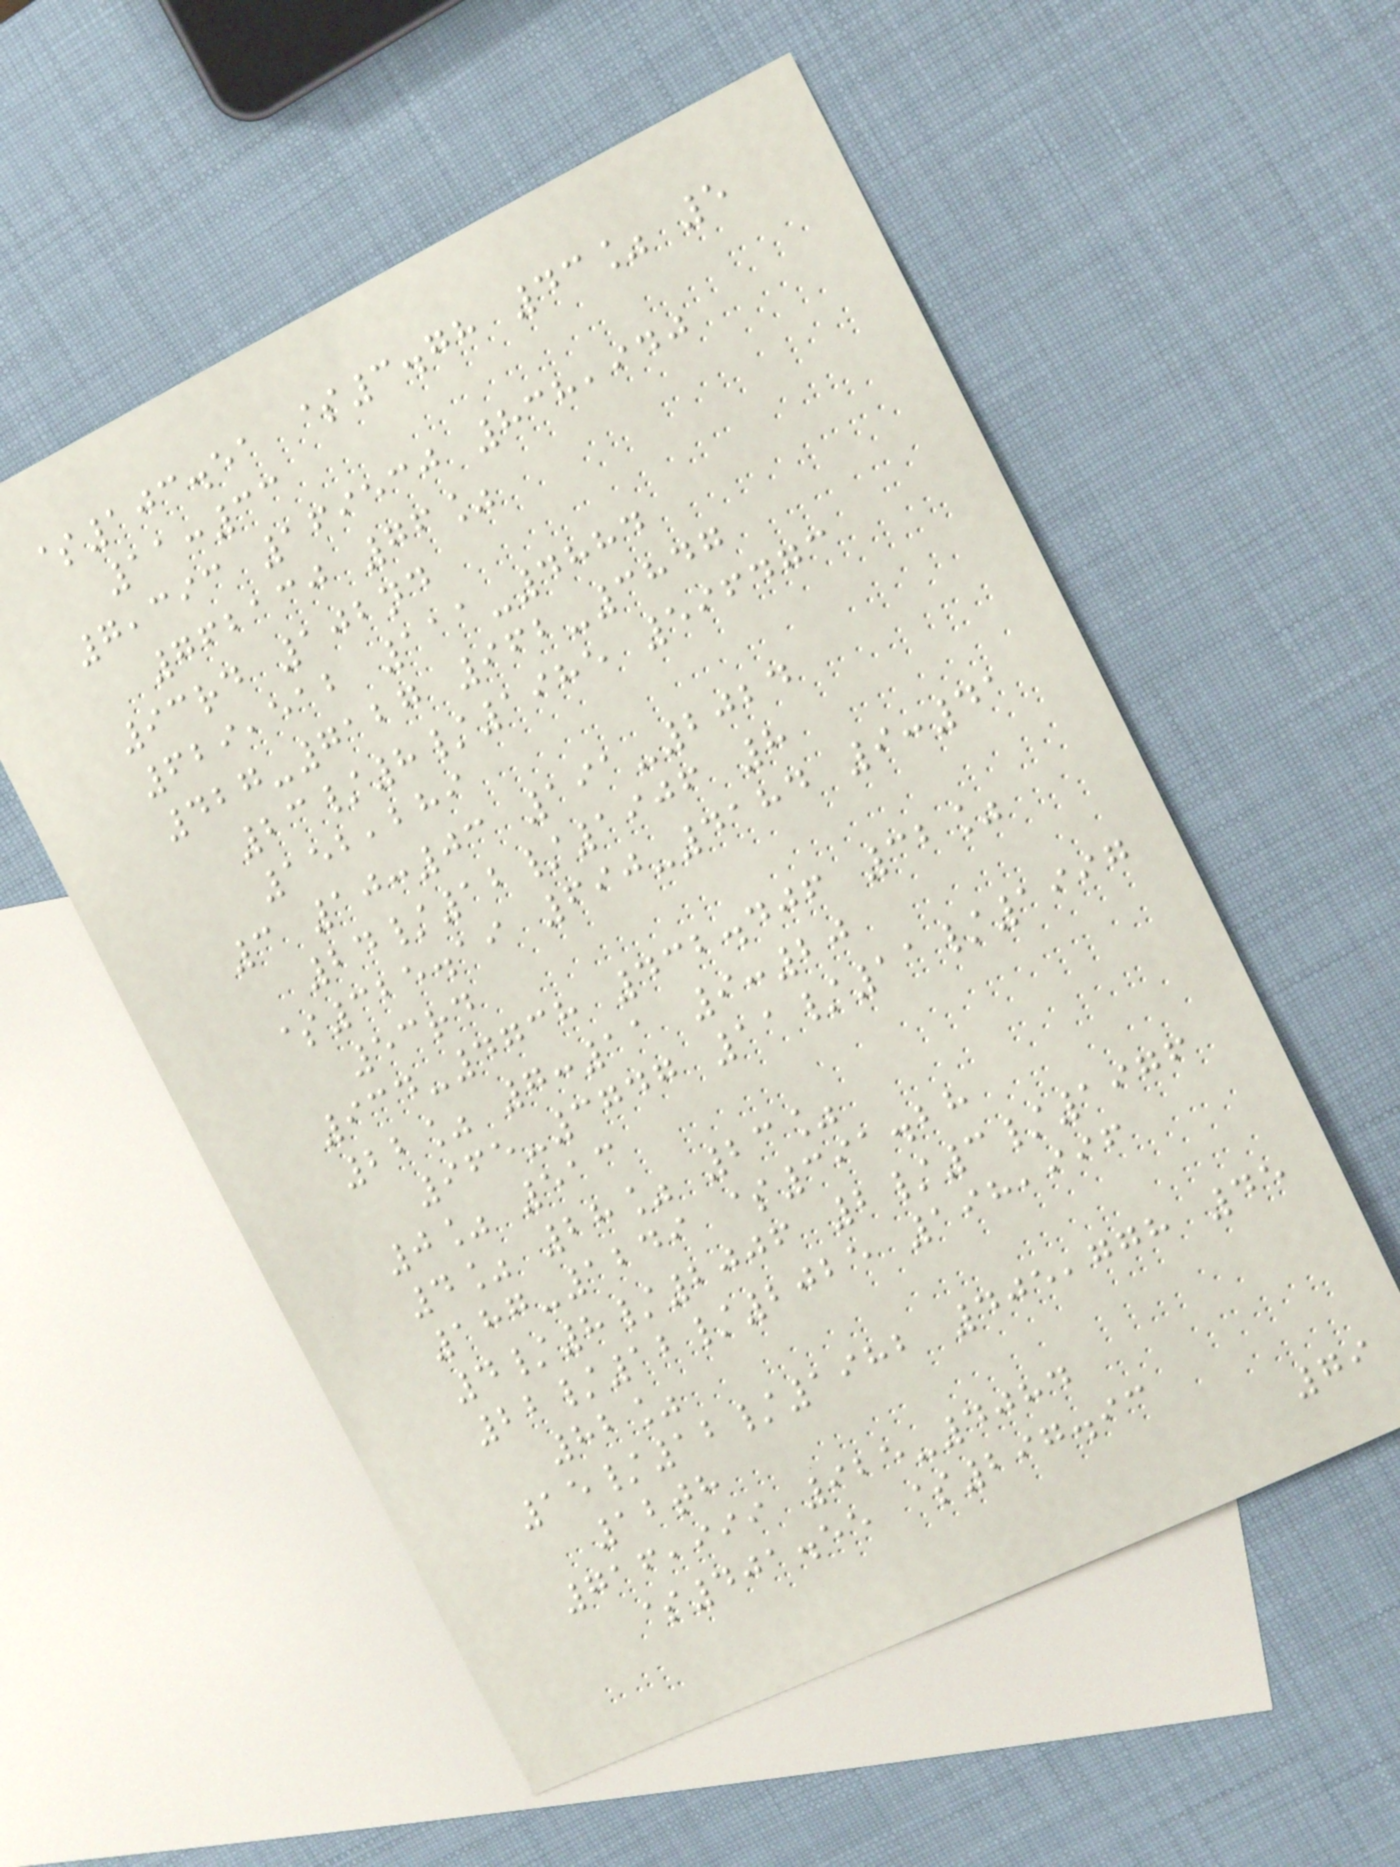$103.51 $3.78 43% 5
11:33
7,393 169530 838,940
762130 76%
93rd 102nd
629,512 111-4884
427-7127 962-3847
23/8/1985 596473
152,289
3 10:03 191-2024
24/12/1906 8
$325.19 690-4184 9:41
53rd
934-4738 432.406 32%
22% 7:11 9:20
965-3747 11/11/1997
0% 513
4% 28% 23%
187-1249 $391.28
4/8/2006 2/3/1976
22/12/2025 198,996
82%
15/12/1982 405,778 45
12th
716,999 925-4084
$401.55 $297.93
79
